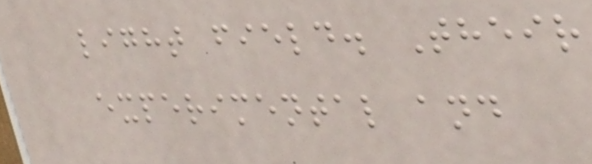light field. Their
experimental and
